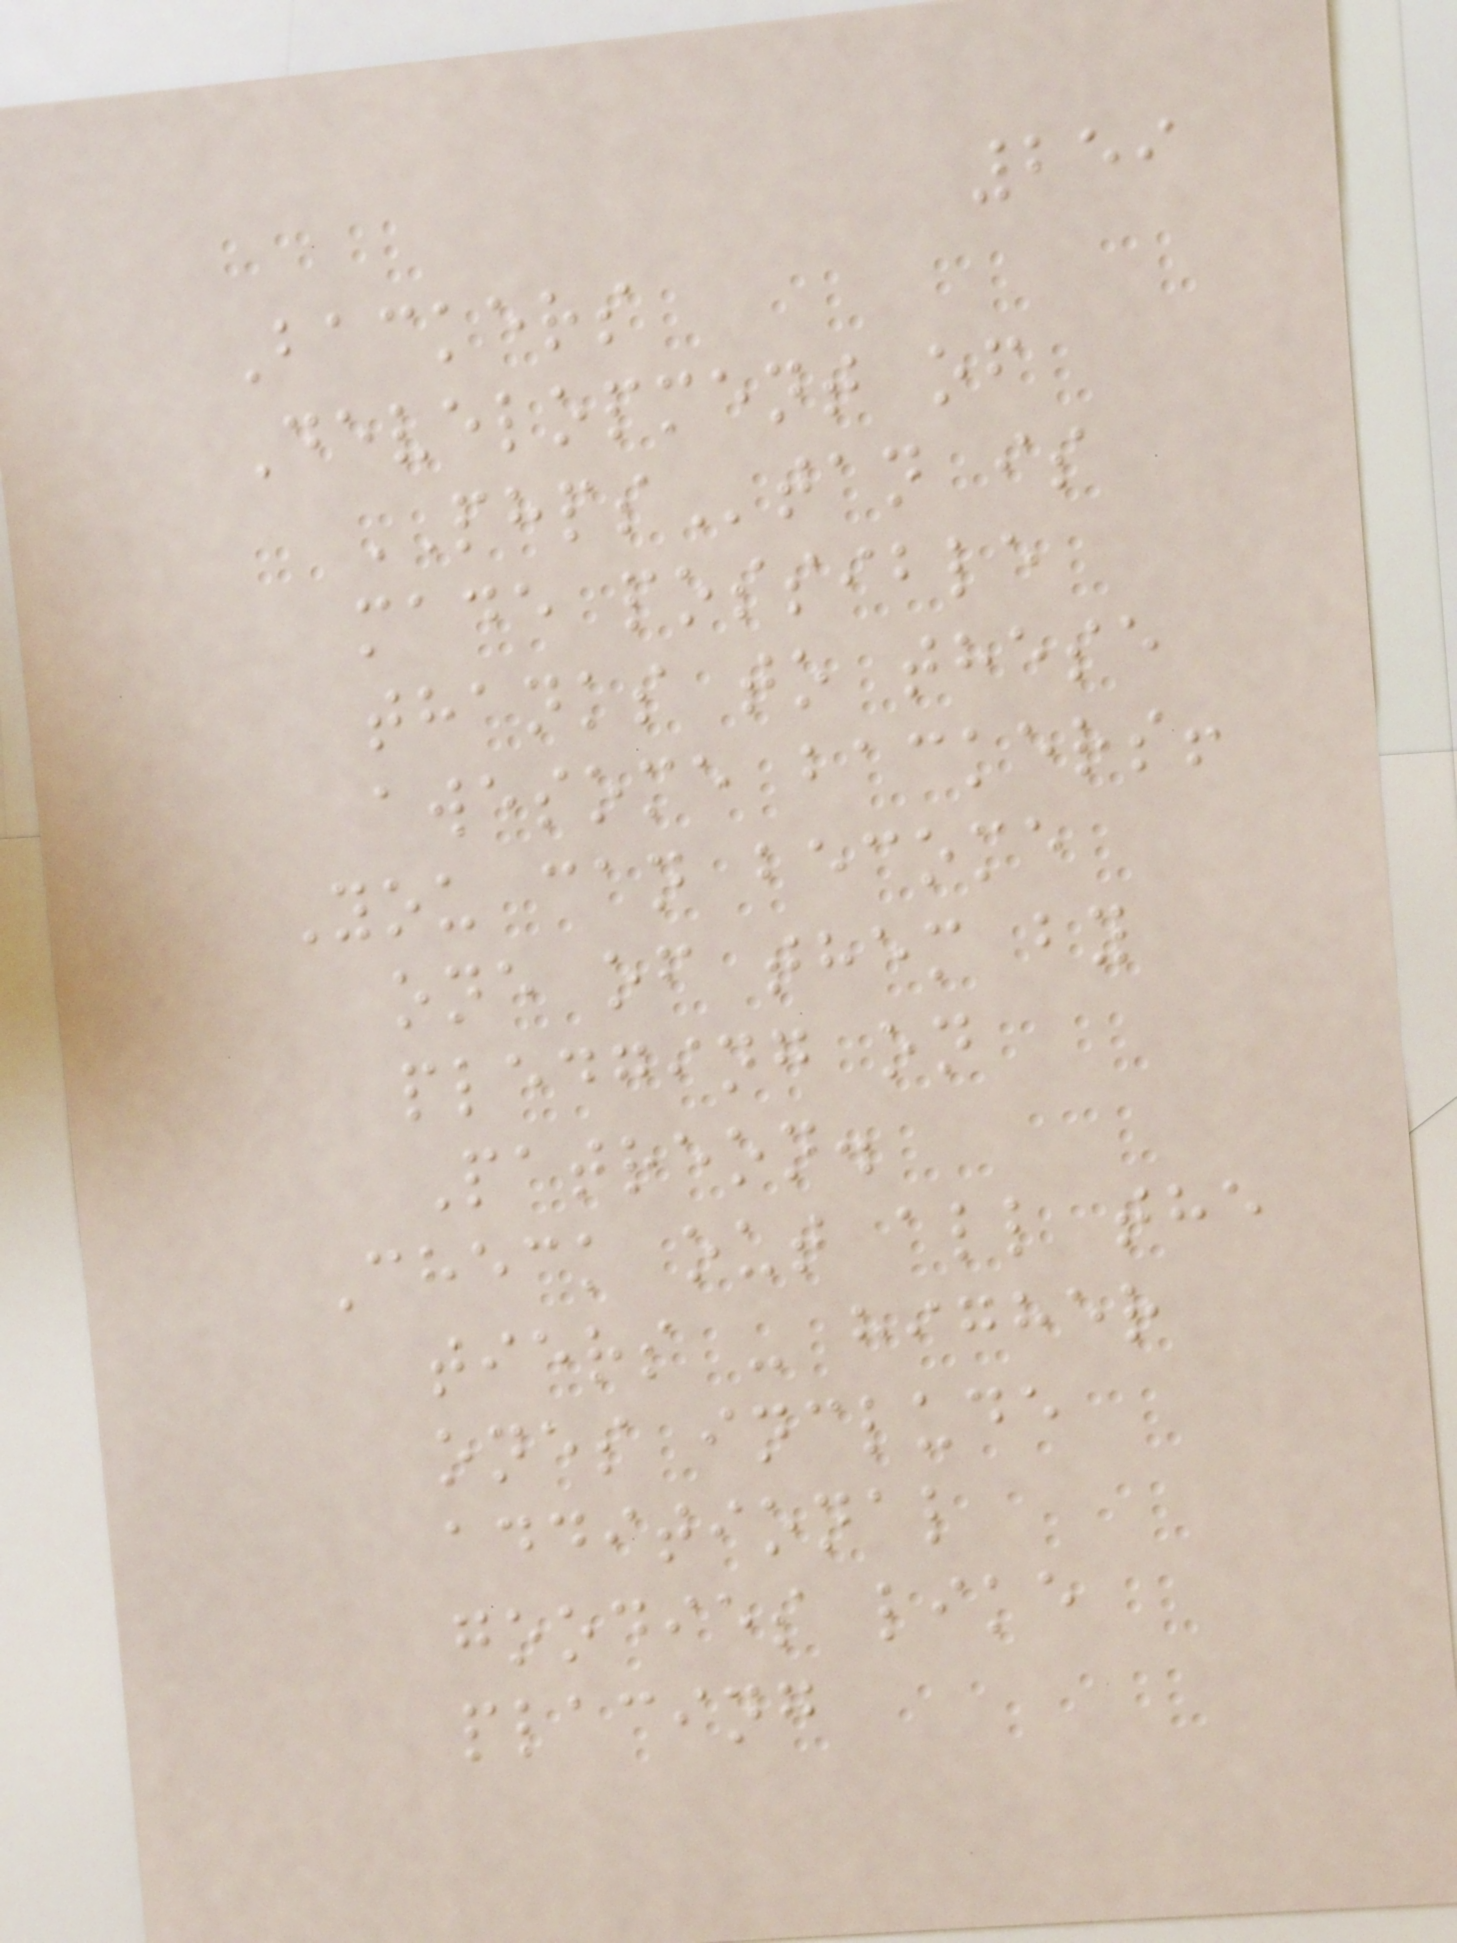259
Backers
Development of
PHPStan is
made possible
thanks to these
awesome backers!
You can become
one of them by
pledging on
Patreon.
Check out all the
tiers - higher
ones include
additional
goodies like
placing
